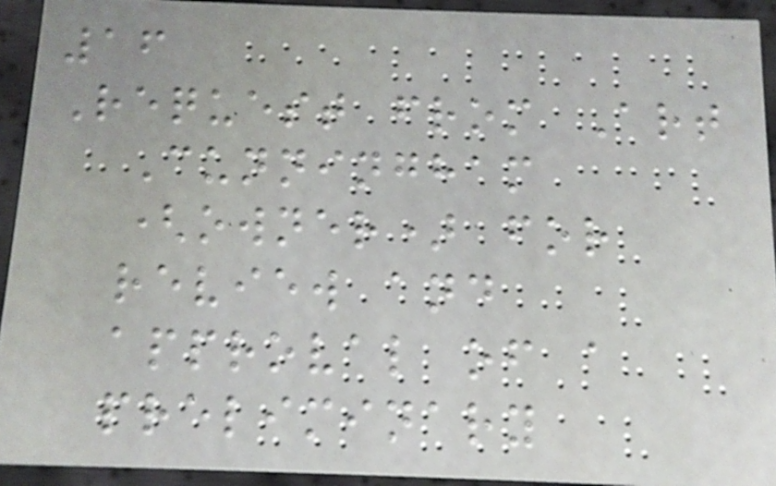16
Request from Art
Cunningham
(owner) for
review and
approval of a
preliminary
